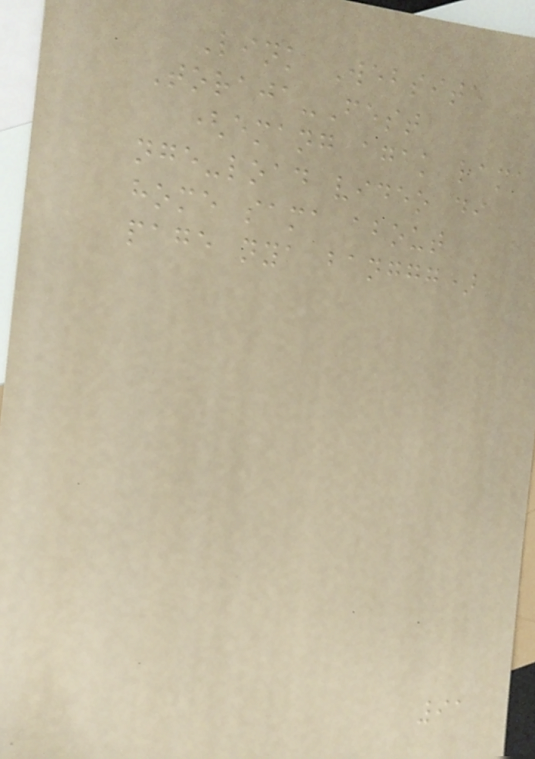Link Website
Toraja-Fest
(emang agak lama
nge-load video di
home sama about
page nya banggg)
91
